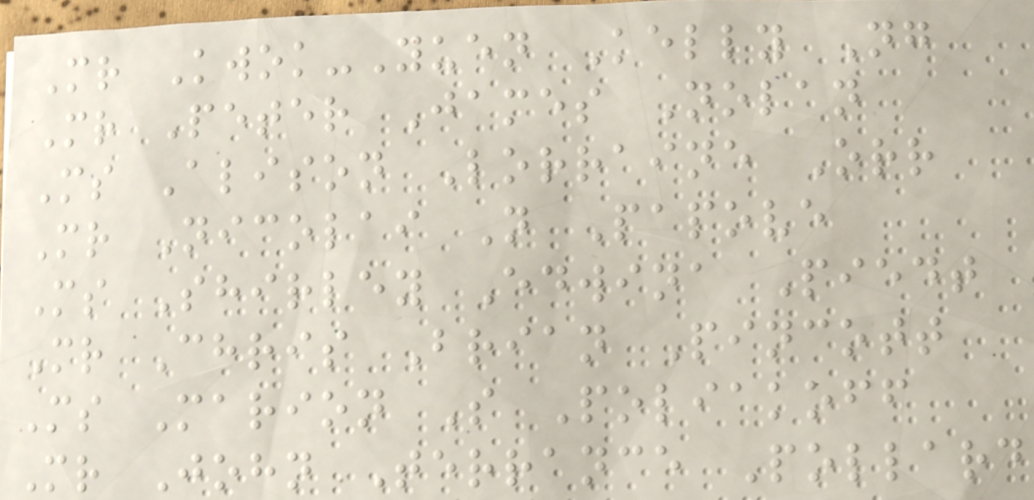Mr Kwok-Yuen Kelly Ng
Mr Peter James Nolan
Ms Alison Lorraine Orr
Mr Nicolai N Papove
Ms Shirley Edwina Piedt
Mr Chris Brian Pincott
Ms Marion S Poliakoff
Mr John Terrance Pollard
